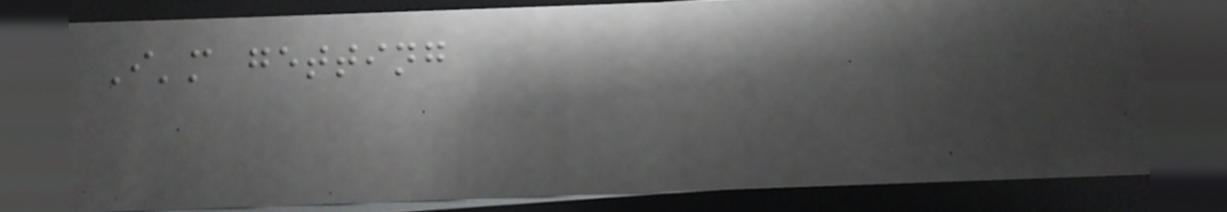I'm getting
